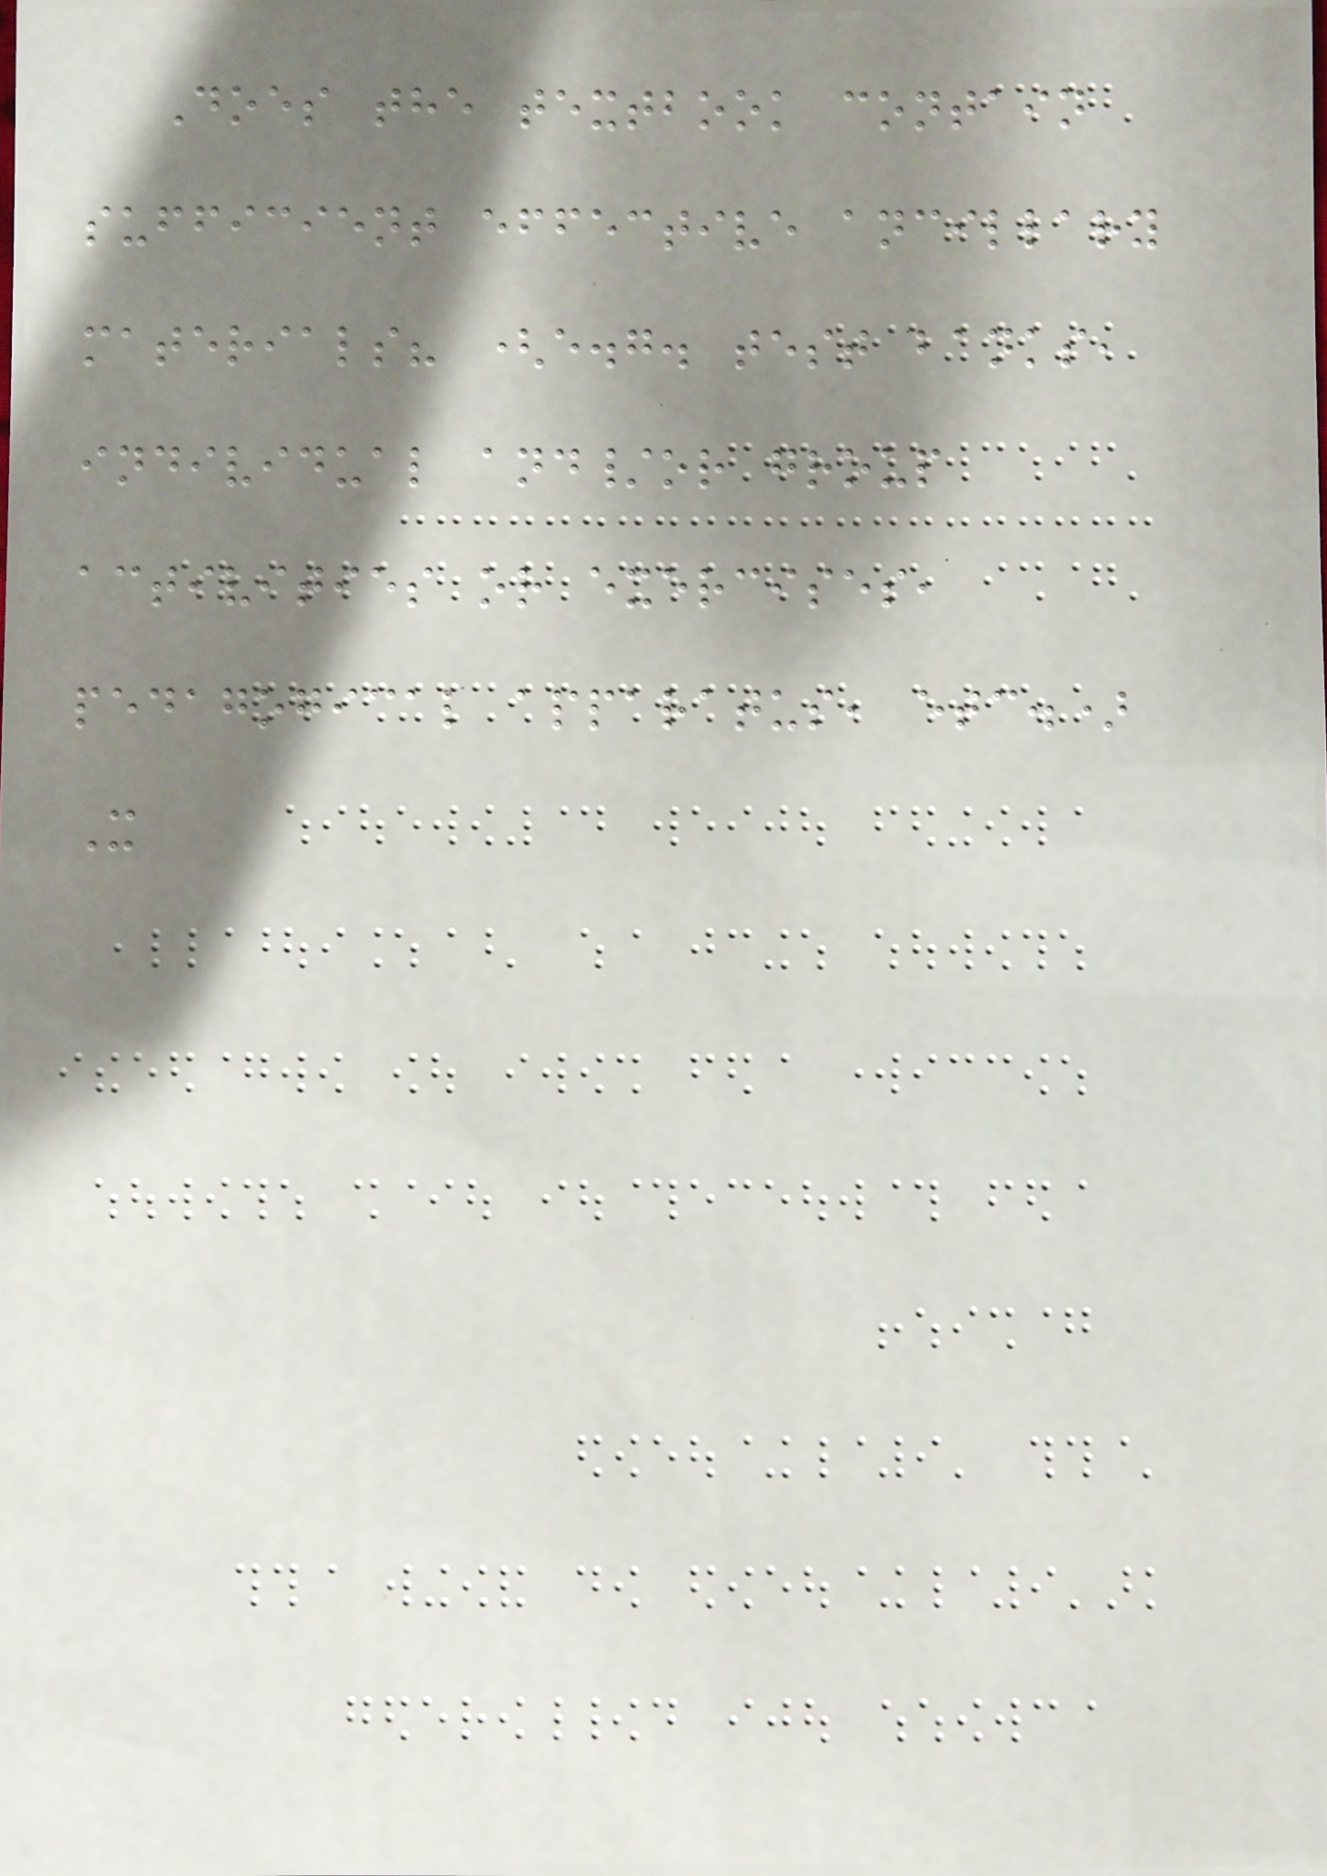Does the textbook contain
sufficient effective ancillary
materials? (e.g. test banks,
individual and/or group
activities or exercises,
pedagogical apparatus, etc.)
X
